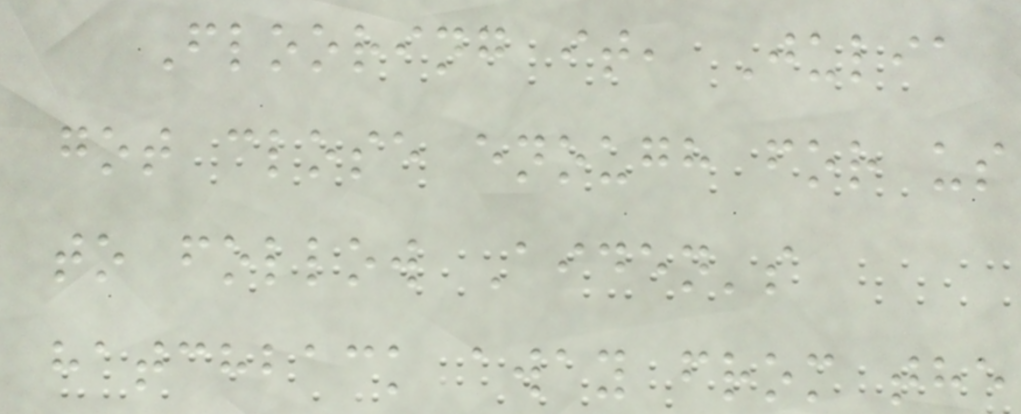Flooring it, Julia
got close enough for us
to follow Aiden's
hatchback away from the
